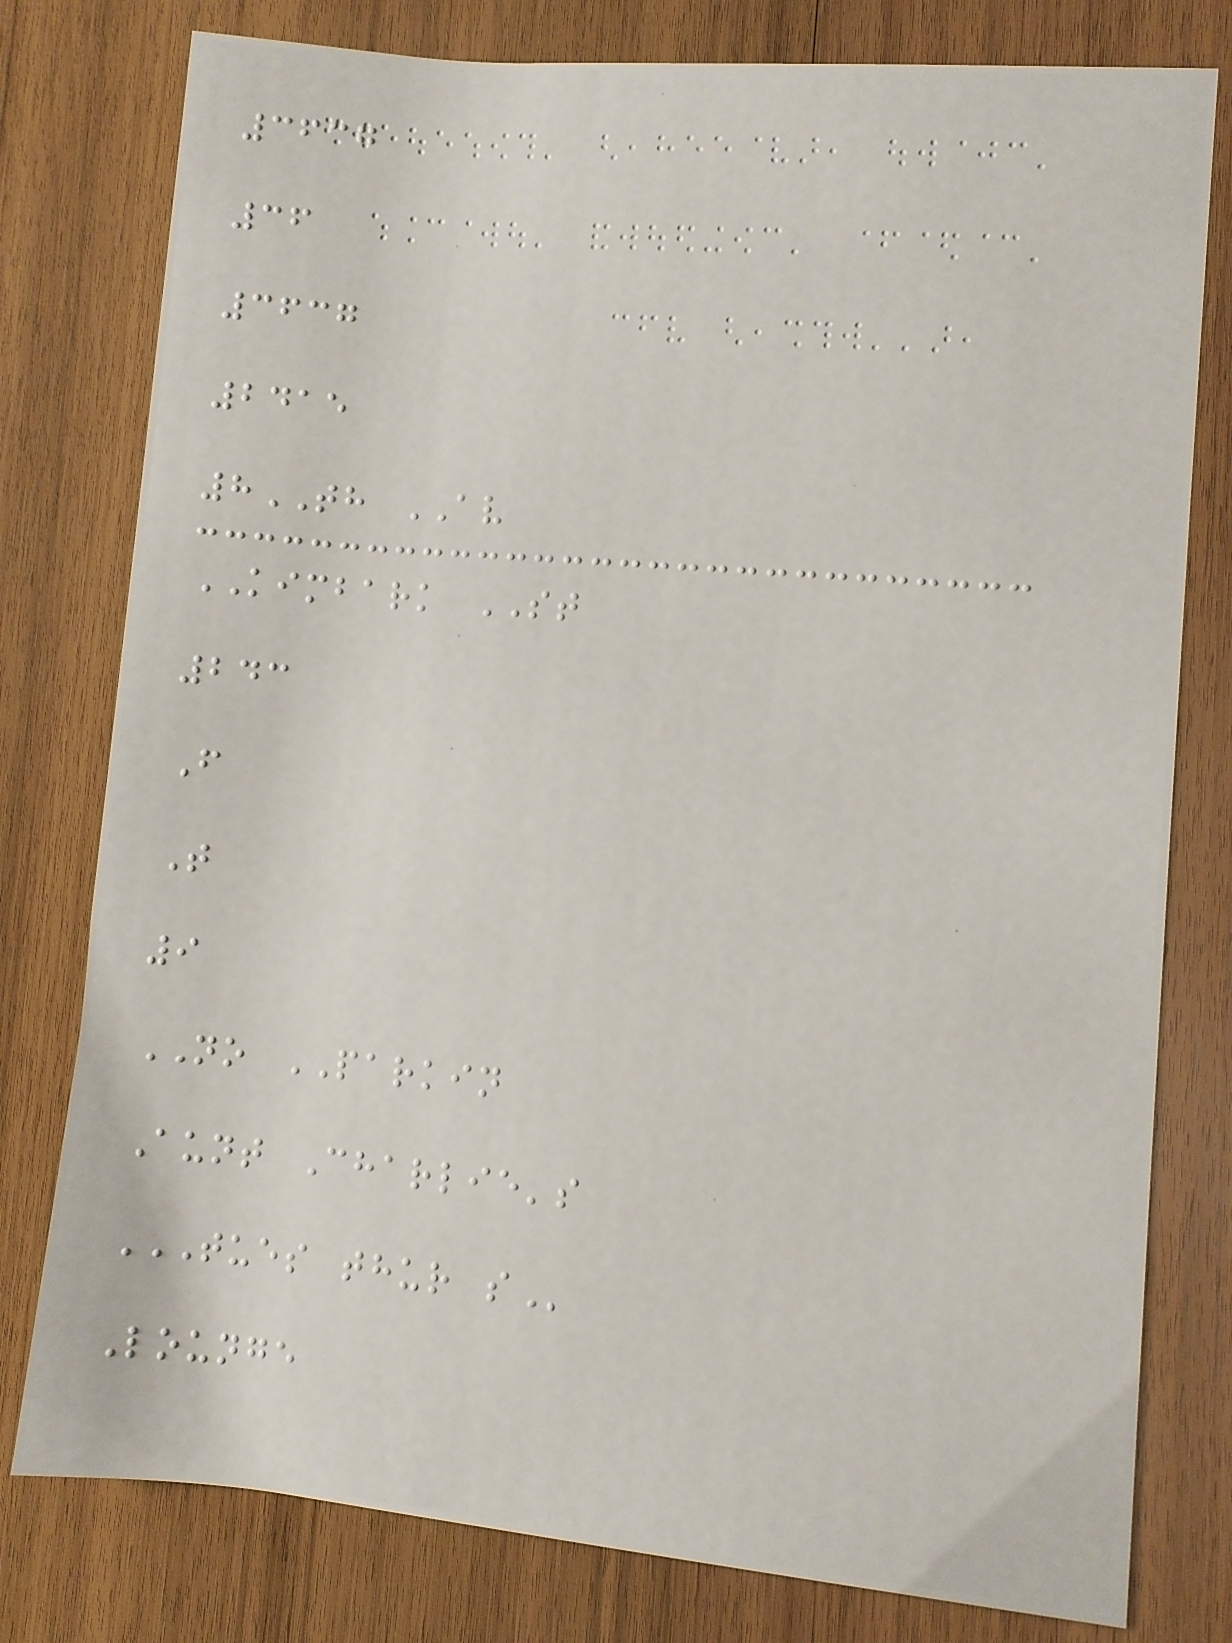3637
36
3637
2415
8TH AV
KIMBARK ST
243
F
T
9
NO PARKIN
Aunt Charlie's
TUES THUR S
Lounge
